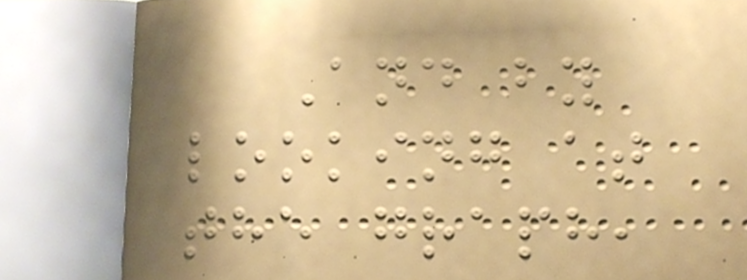And by
looking at
the graph,
